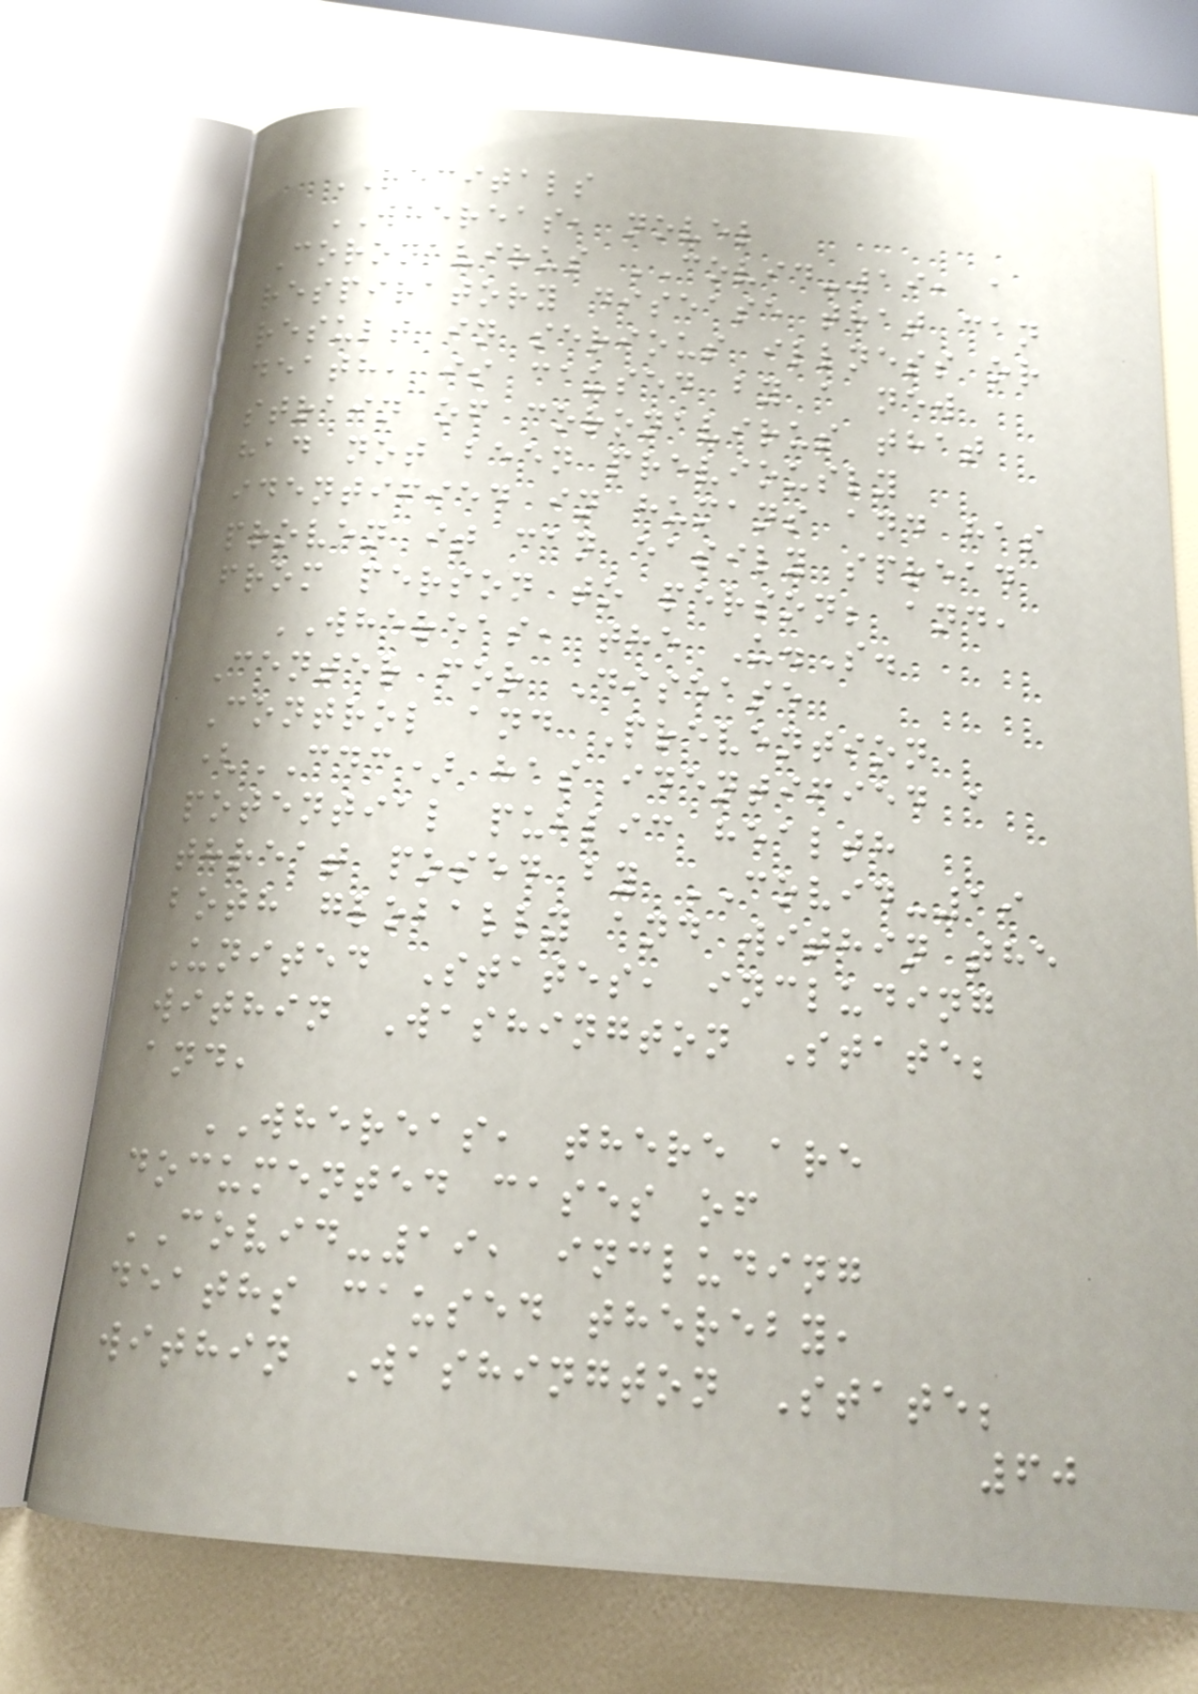RECITALS
WHEREAS, novel
Coronavirus COVID-19, a
respiratory disease that can
result in serious illness or
death, is caused by a new
strain of coronavirus that
had not been previously
identified in humans and has
proven it can easily spread
from person to person; and,
WHEREAS, the U.S.
Center for Disease
Control and Prevention
(CDC) has identified a
potential public health
threat posed by COVID-19
both globally and within the
United States, including
within Washington State;
and,
WHEREAS, there are
documented cases of
COVID-19, including
deaths caused thereby,
within Washington State;
60
